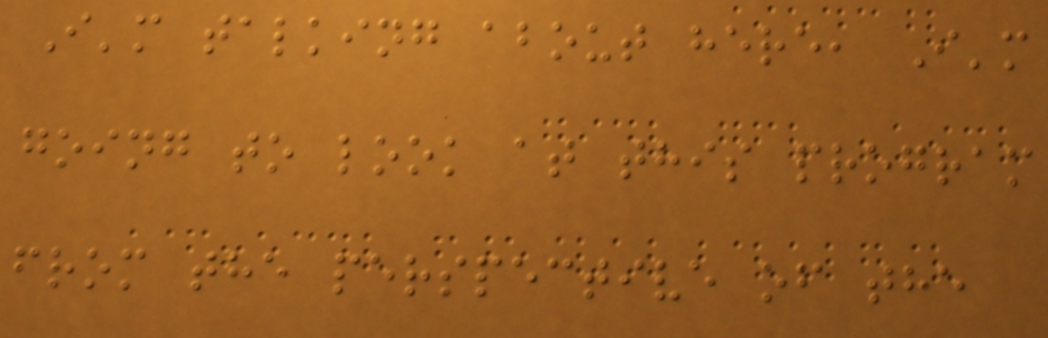I'm talking about here, I'm
going to look at this program
from the perspective of the
